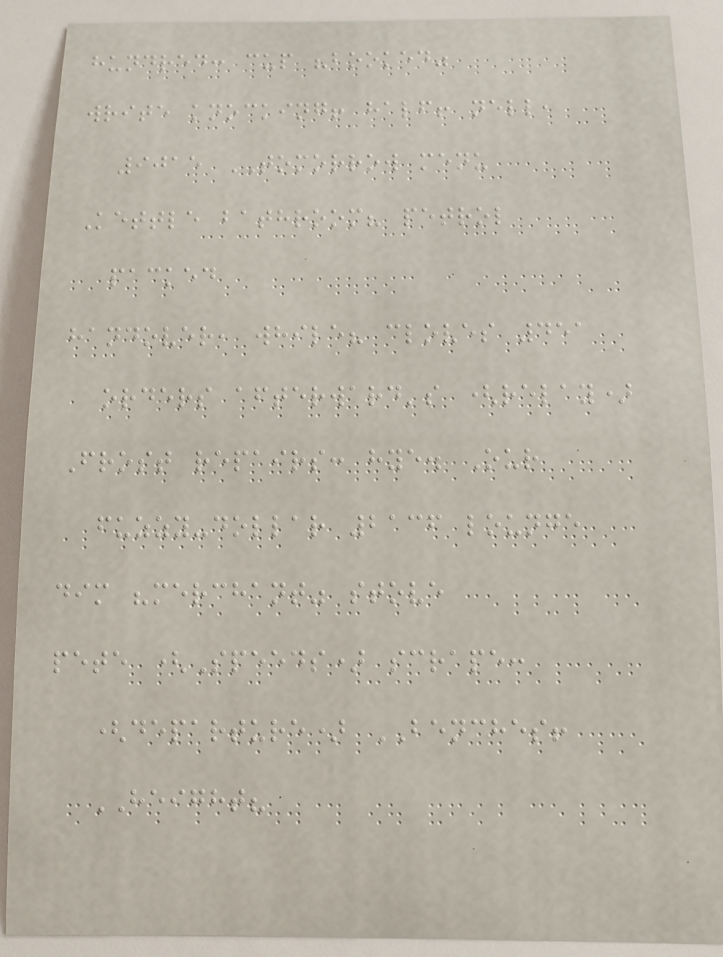hundred: cup "booked"
write knocking! half! nell,
9015 TOMORROW menu
Kettle bathroom? petrol
packed
handover, while? cloves 451
orders afterward's (relay)
Frost repairs: hye. Our
fuzzy-dollar 2136 lounge
dim "merchant" stove
pete (Speeds) scrape:
(departure) BENCHES!
HEIGHT?
